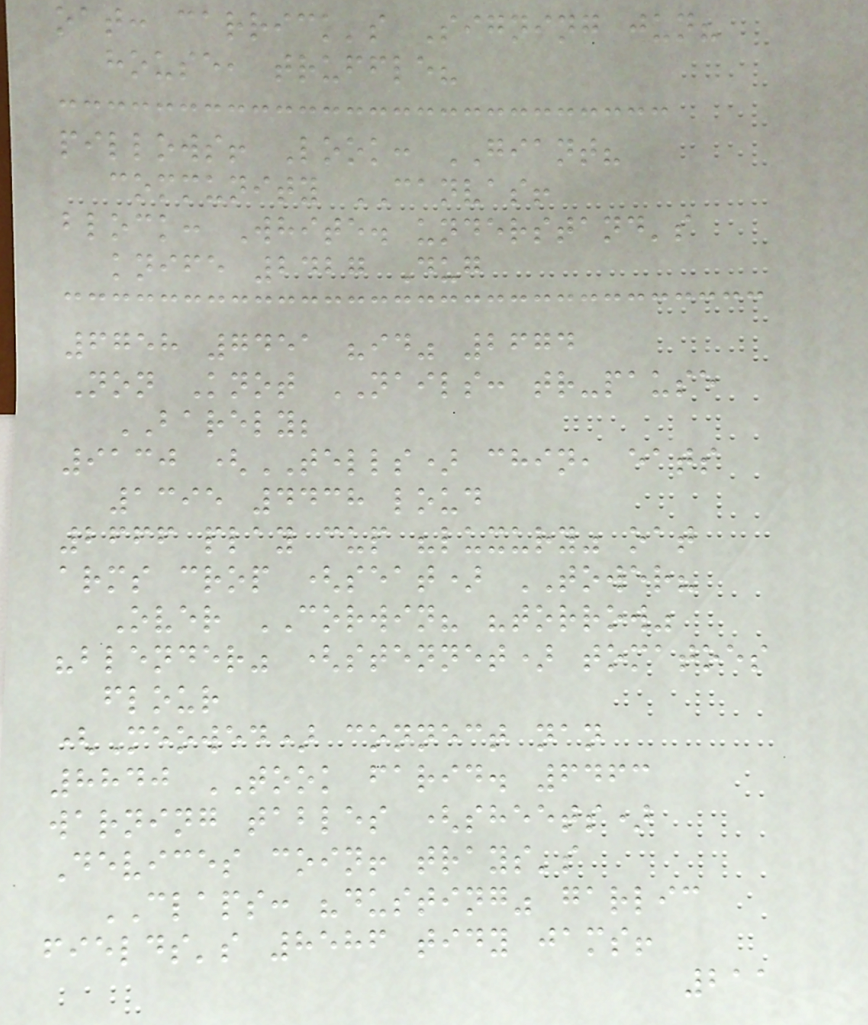oat: carrick's Signing jun?
house, truffle?
pillows! Look: GIANT?
community CANVAS!
block: White. understand's
knife 2427 Dug
6758 7451 "id" 2674
Non Knot NAILS: tr-pause
BARELY;
9130 (TELLS) chin, eats
1395 4438 loud
2666 play cup "luxury" oat
arms crop (seat) TOWER?
Over CORWIN? "torrow"
"blender" (stennet) tomatoes
flour
(Meowed) connect nan
8840 TOOK farid. 6463
warning tables (sheets)
Devices coin! trays's
CLAPS: "dusting" garlic
fields's 8586 tidy jams!
211
